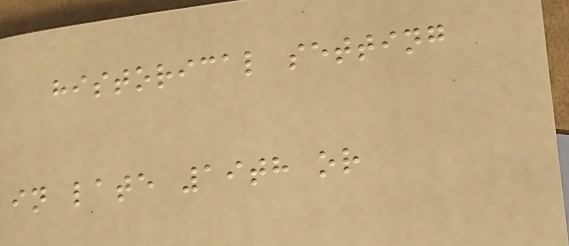historical setting
in late 19th or
